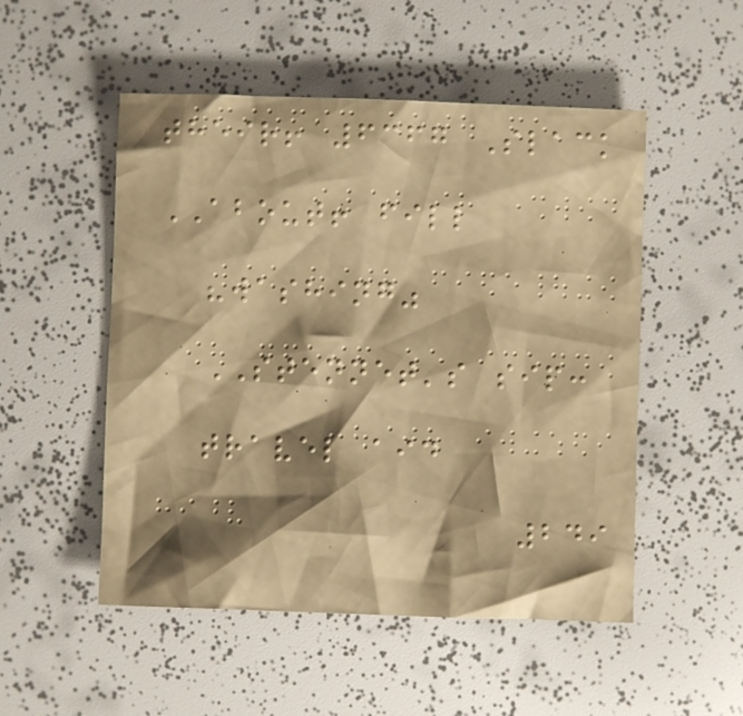their! 6367 Slack
ABOUT! fill
"washing"
STENNET's sip:
travel aid
249
